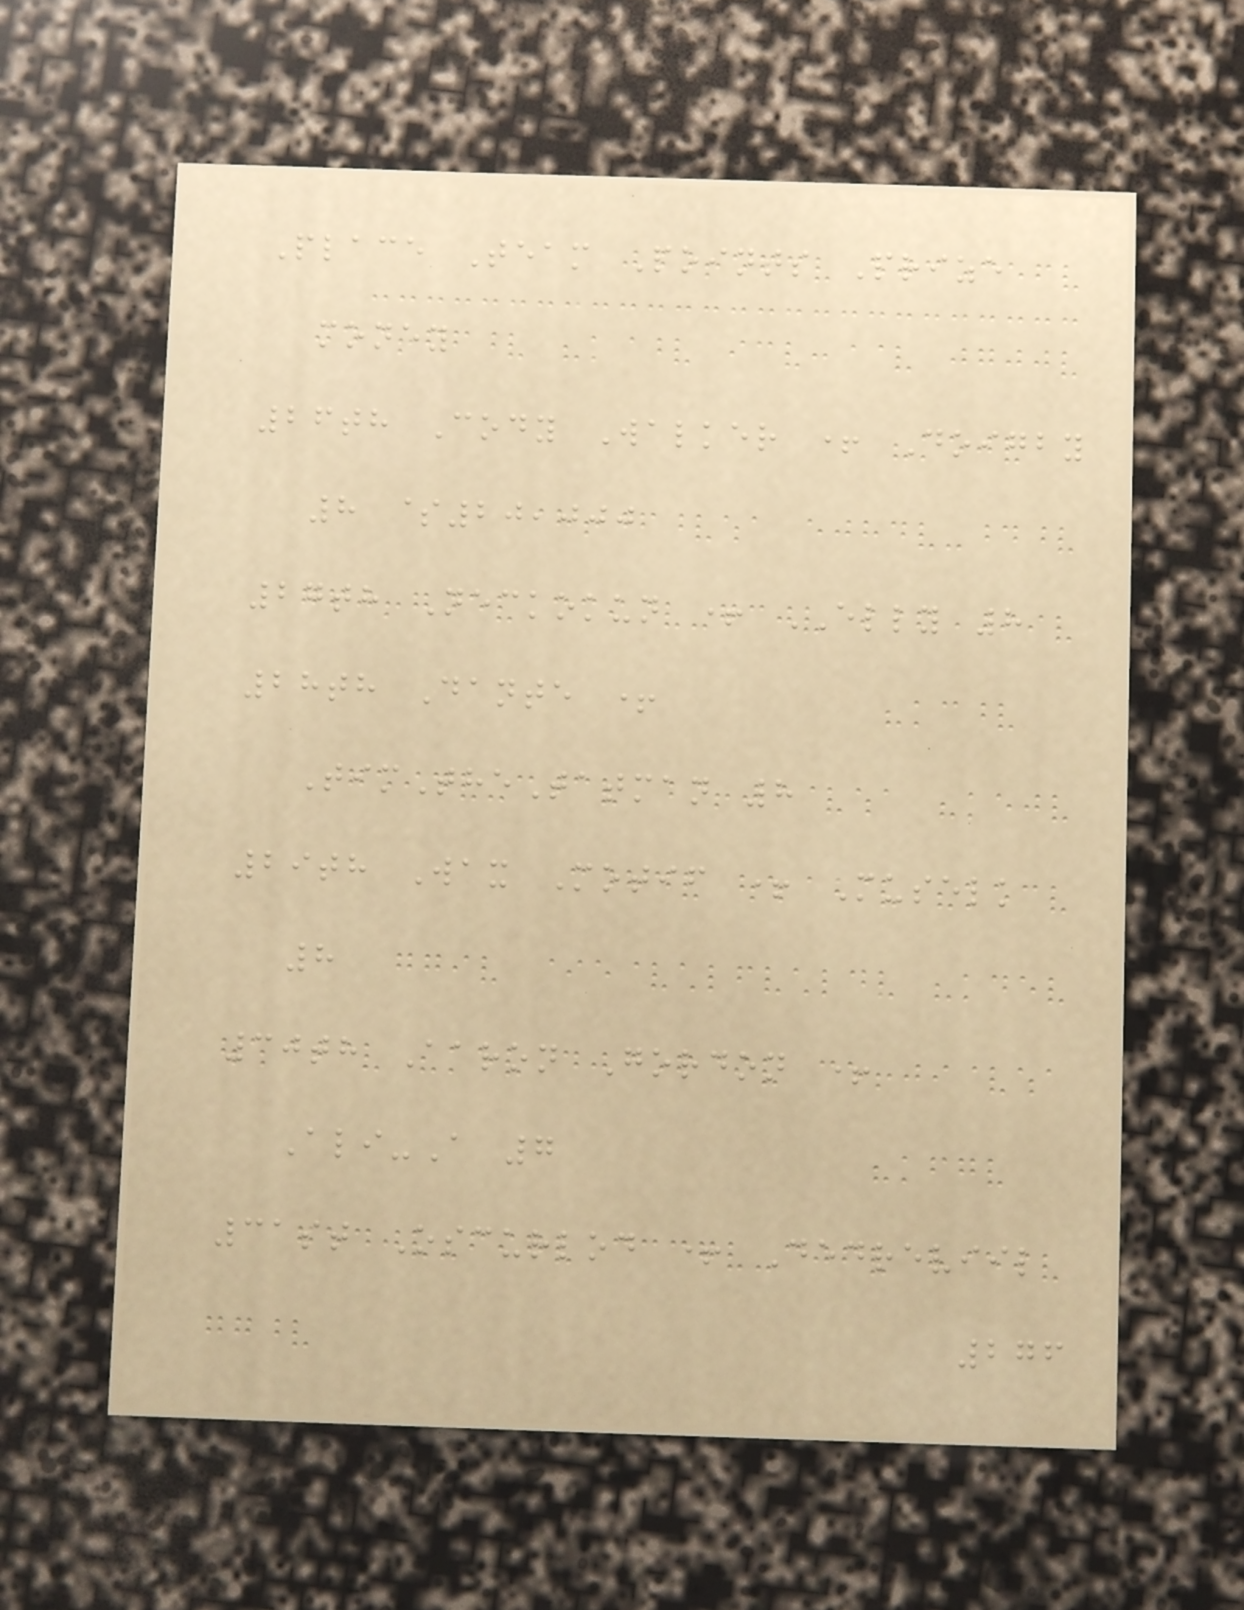Place Team Points Prize
money
26th Cody Walker + Doigby
8 $20,000
27th Neckokun + ELLY 8
28th Dante +
TimTheTatman 8
29th Wax Motif + Muselk
8
30th Aaron Gordon +
Ali-A 7
31st Oscurlod + Dedreviil
276
